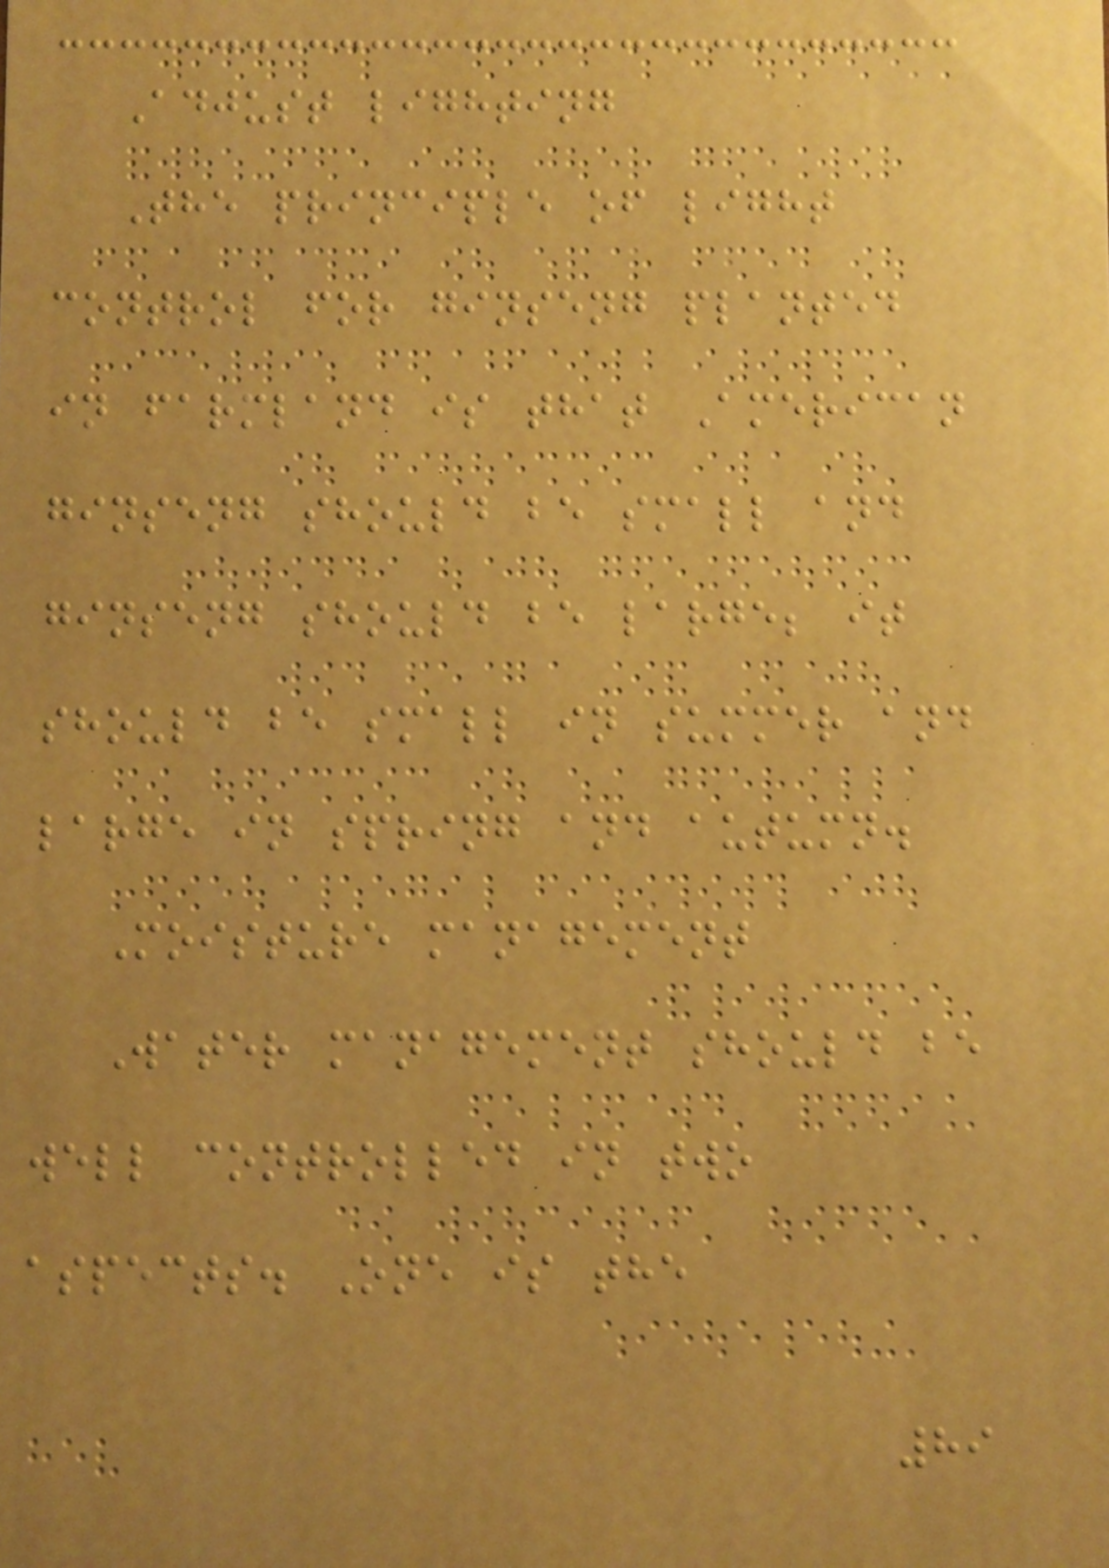Adjust lighting
The principle of light
control for ginseng planted
in farmland is that American
ginseng should be small and
ginseng should be large; it
should be small in summer and
large in spring and autumn.
Moisture management
Water management should be
well controlled in two
aspects. One is the
89
